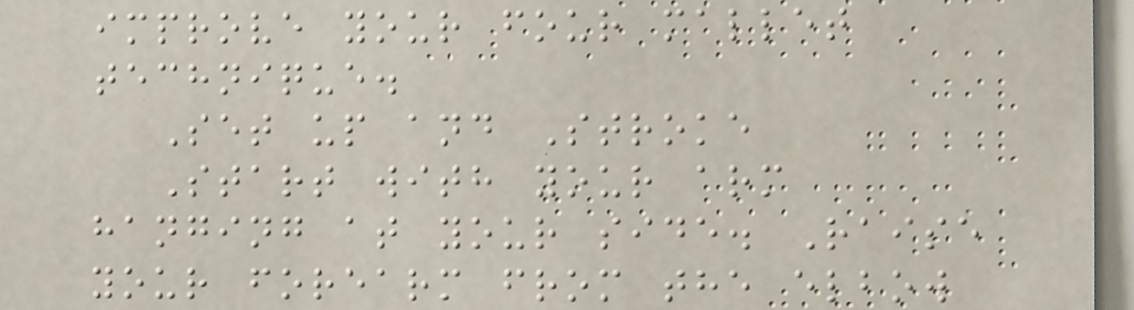improve your four mallet
technique.
Set up and Stroke
Start with your arm
hanging at your side. Raise
your forearm from the elbow
